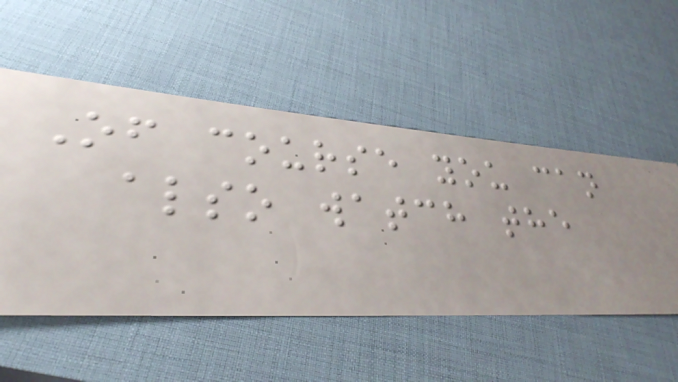Of course you can
also watch the
